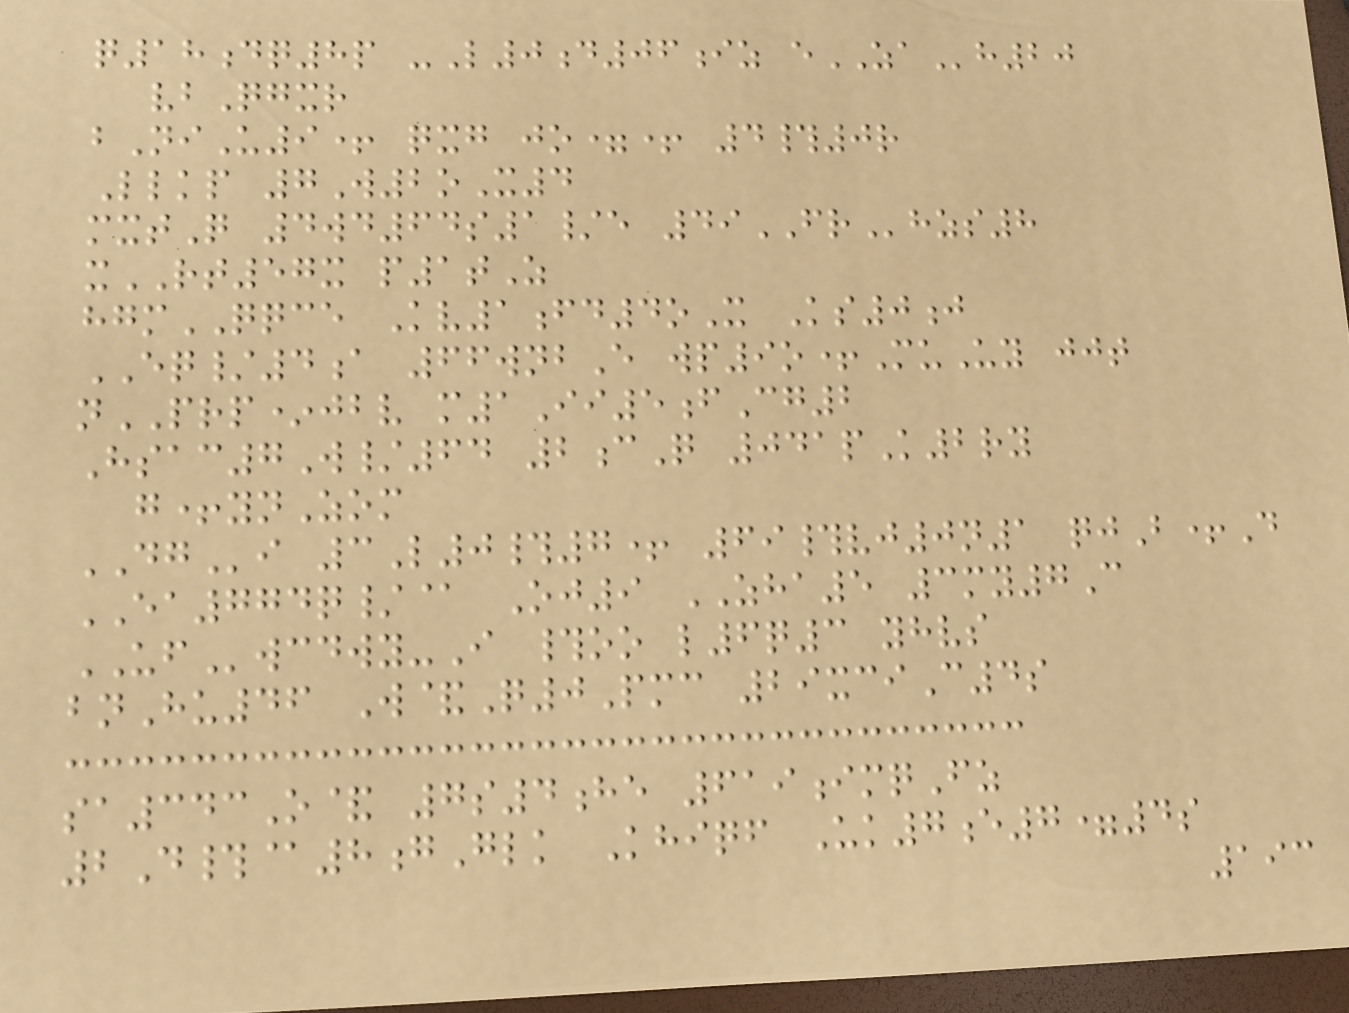q18dq8p -L0d06iz eZAh20
vbQgxr
bNiU9+ qxg jo=+ 4#0r
Llkp 7W2oX4
mxtQ 4wd64s1/e 49FRhzs8
xRT57x p1tZ
hgmQQCE Kv1fd4oX Ks0j
EQ/4a 66wnbE wp9o+MuUy jjt
nPRP*jbv m1Ii5fCg2
Hsac7W/64 2cQ 041pK2ry
g+ynZom
DGi 3L0#7+ 69#vj0n1 qjB+D
EA774q/@ Oj9 ZHA5 3my7C
UFwcdwy-I #oo l6q3 yhvs
bnHu46 W&Q0Pmc 29xciC4s
sa343O& 7s4he 619imqFz
2D#@8gGlk Khiqf Uk7e7=4s
193
